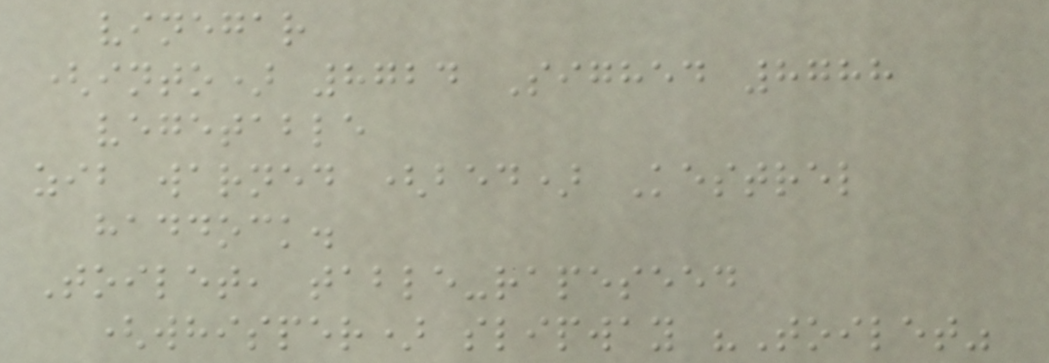vinegar
(into) 8724 Sighed 8788
vegetable
zib warned (bed) Kestrel
haddock.
Toilet, table-rapeseed
(whisper) slipway "Toilet"
